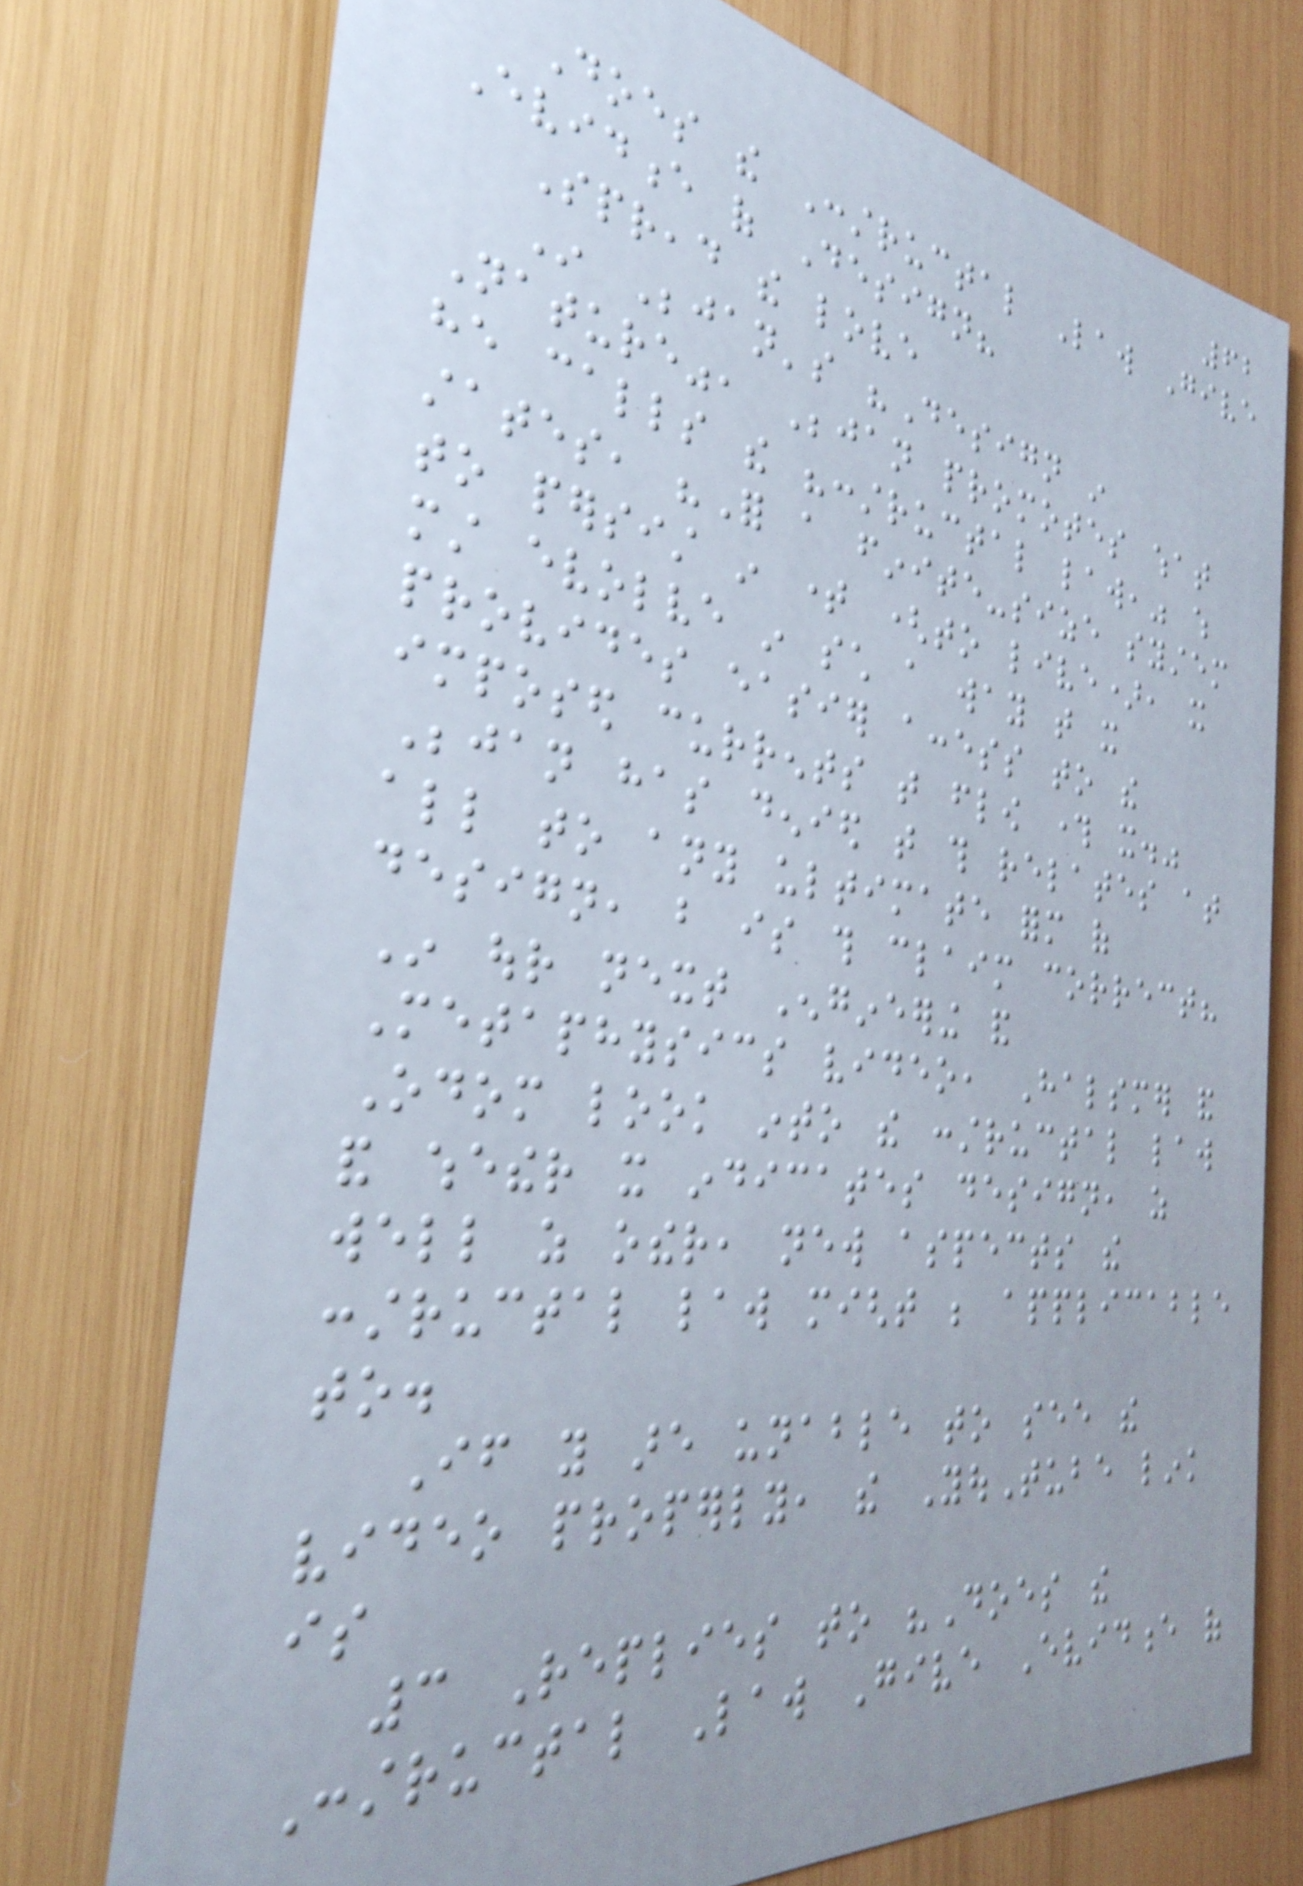62
Does the Constructal Law Give
Evidence of Design?
Spread the love
In Bejan's "Design in
Nature", Bejan promotes what
he calls the "constructal law," which
states, "For a finite-size system
to persist in time (to live), it
must evolve in such a way that it
provides easier access to the
imposed currents that flow through it."
Bejan has denied that this relates at
all to any ultimate form of
design, but is this claim correct?
In our next Engineering and
Metaphysics video, Halsmer and
Odom look into the constructal law
and whether it indicates design, as
well as other, new aspects the
constructal law might be applicable
to.
If you are unable to see the
video properly, the YouTube link
is
3 Replies to "Does the
Constructal Law Give Evidence of
